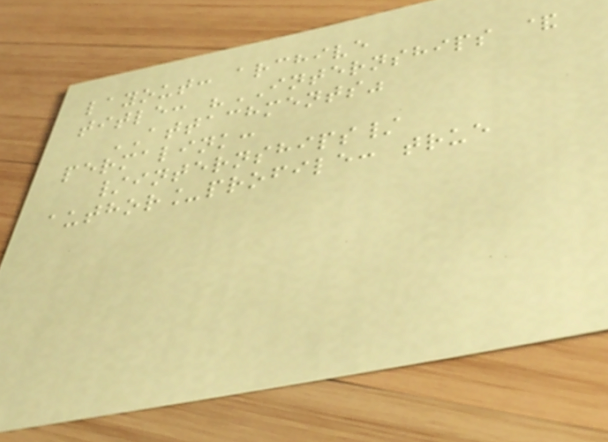layout: archive
title: "INTERNSHIPS &
ATTACHMENTS"
permalink:
/internships/
author_profile: true
